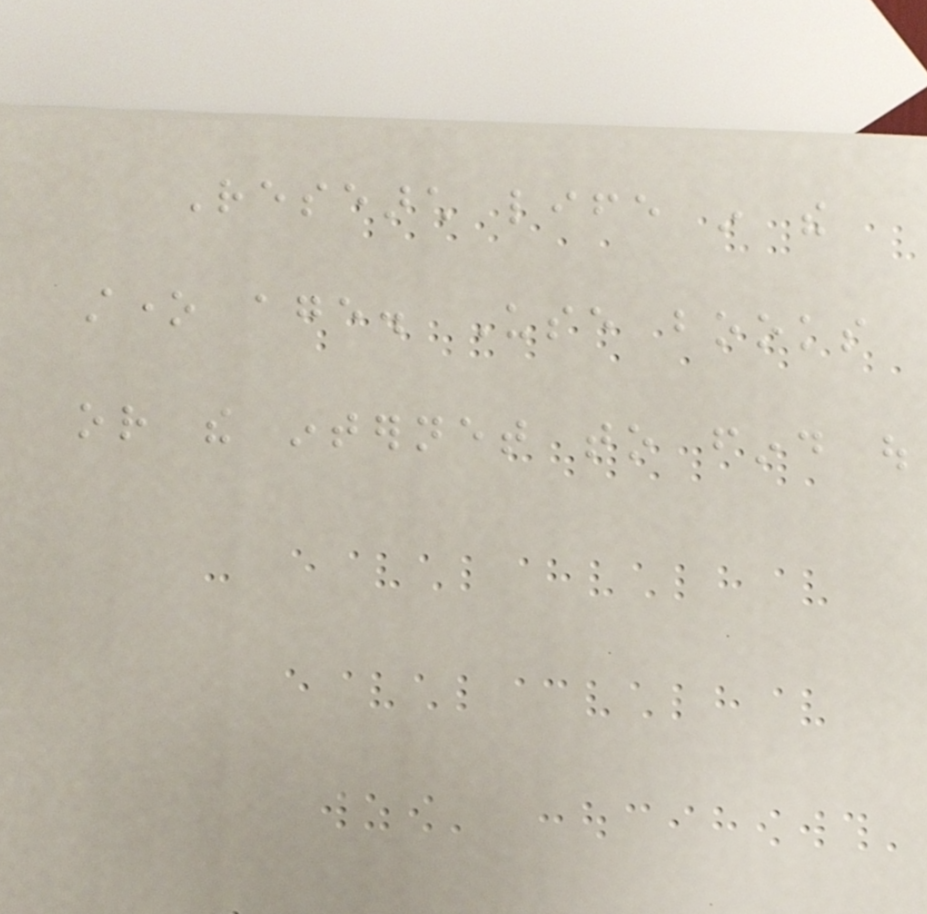Research life in the
stone age. Use books
or the internet to find out
